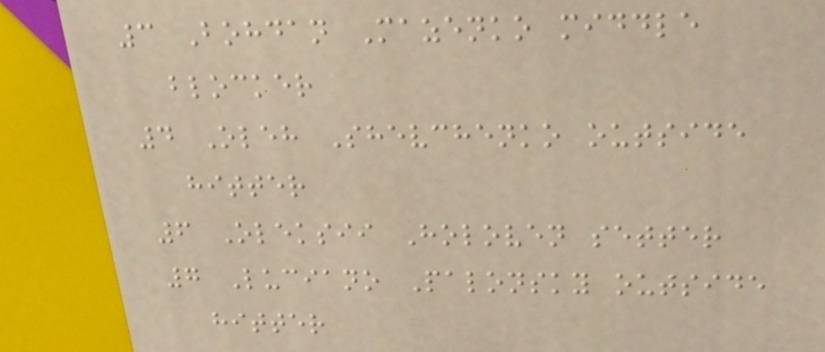3 Bohdan Mazenko middle
blocker
4 Oleh Shevchenko outside
hitter
6 Oleksii Holoven setter
7 Luciano Palonsky outside
hitter
